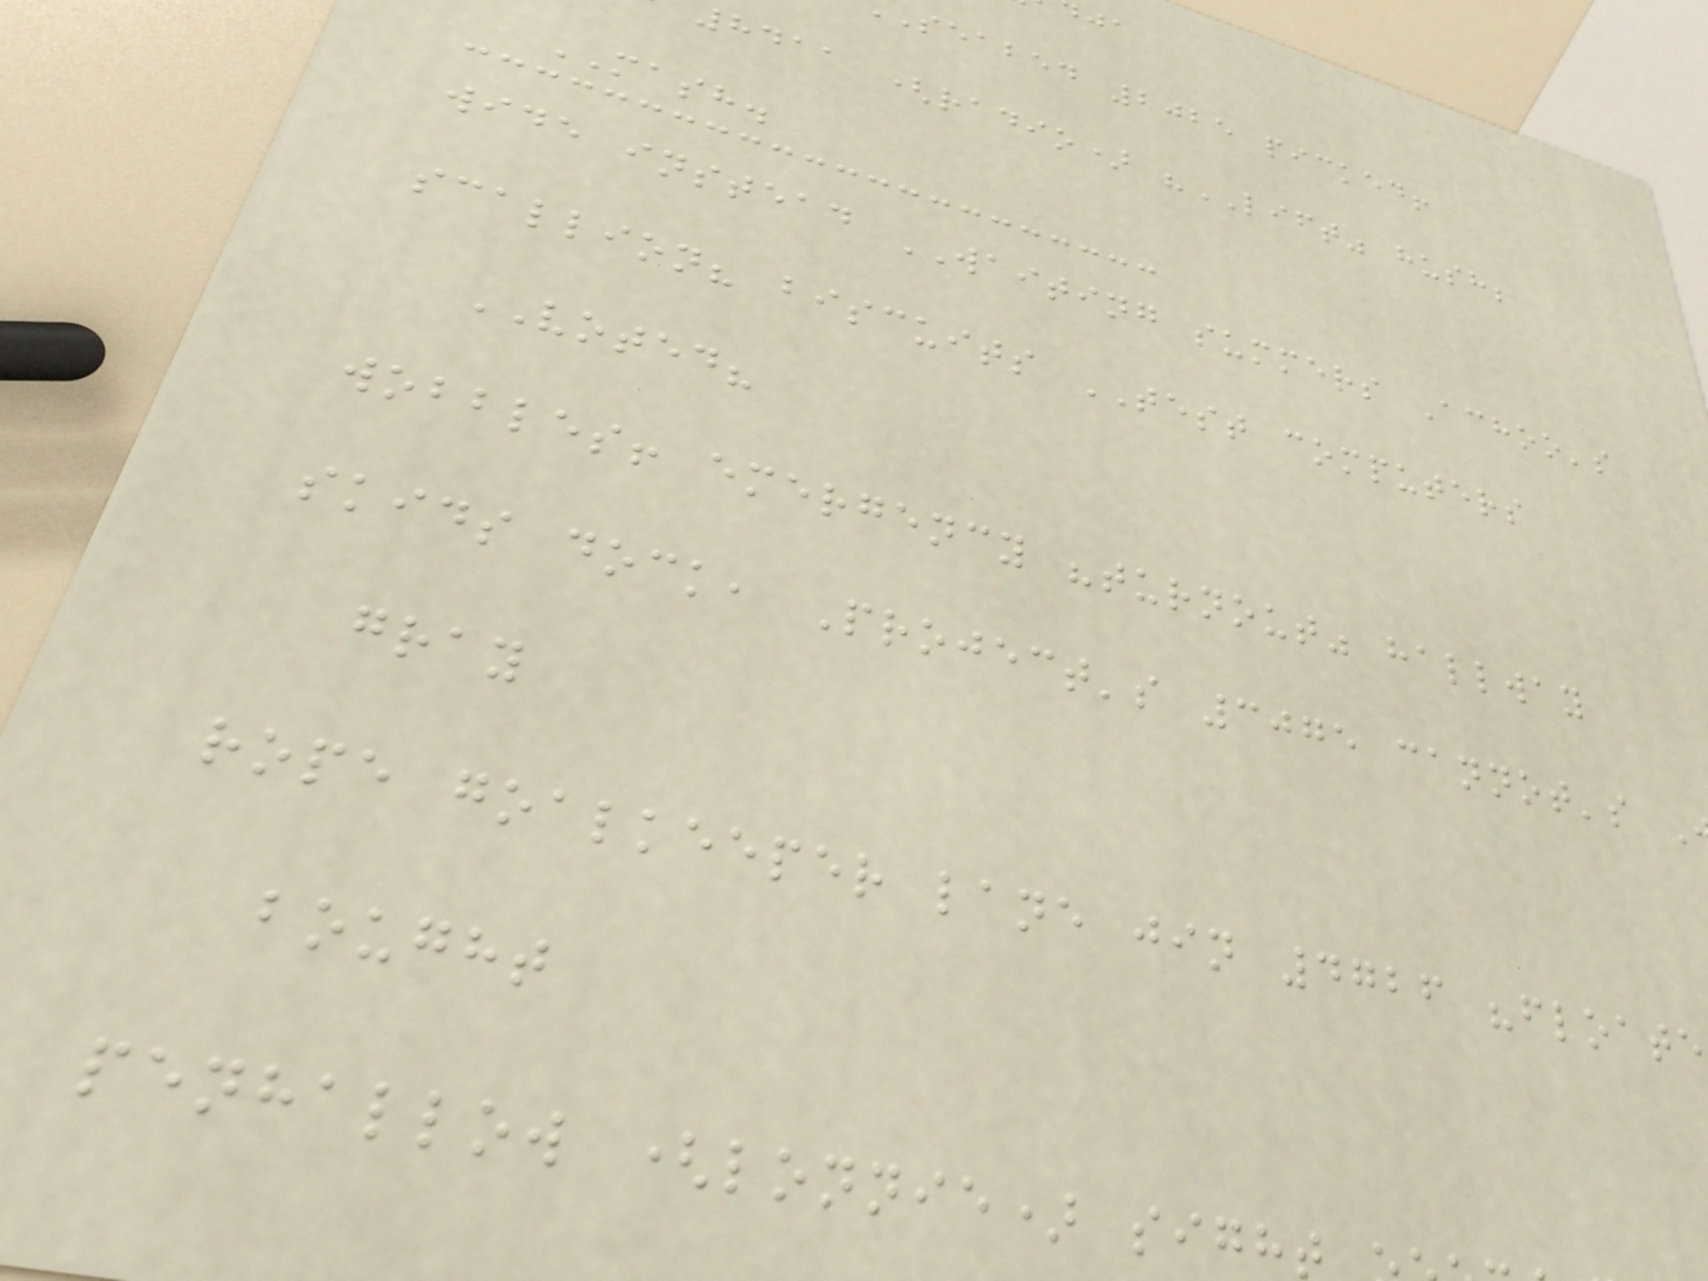seabed 2025 picked!
8411 (radio) "LIFT" hush;
MASH.
wide instead WAITING summers Achoo's
scallion? biscuits TEST computers
VOTED?
wobbles! emergency "turnout" hallway
skids dock, Project's 3075 cannot's
gray
rope goalkeeper lane jin 4726 "floate
bought
penhallow (lonnie) sigh
